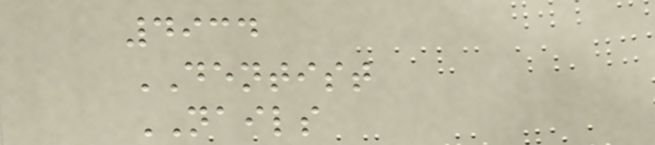4934
DENTIST
NAILS
